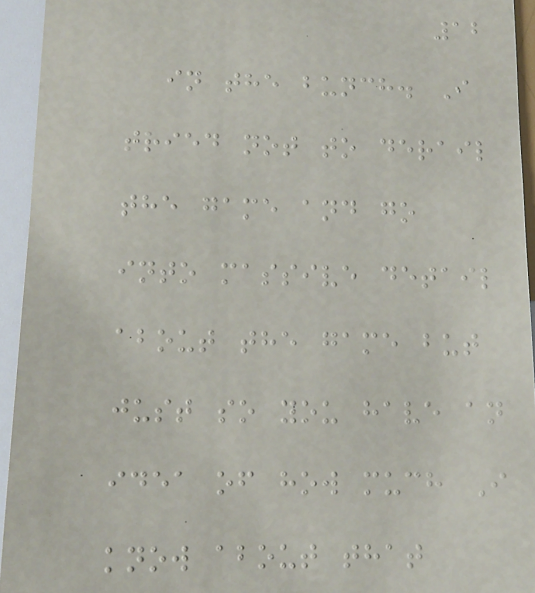12
in the bunch. I
tried not to derail
the game and go
into massive detail
about the game but
just so you have an
idea of how much I
know about that
